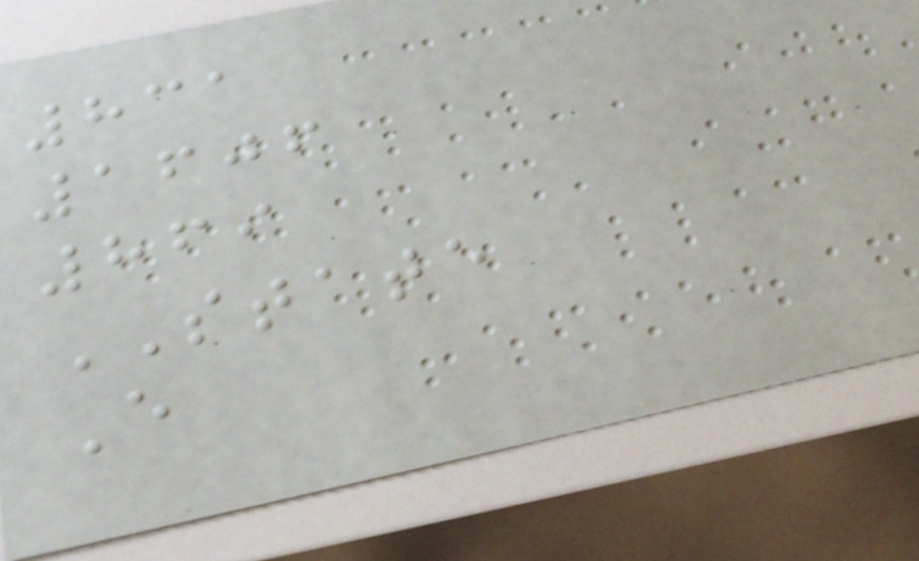831
1606
869
STATE
E
